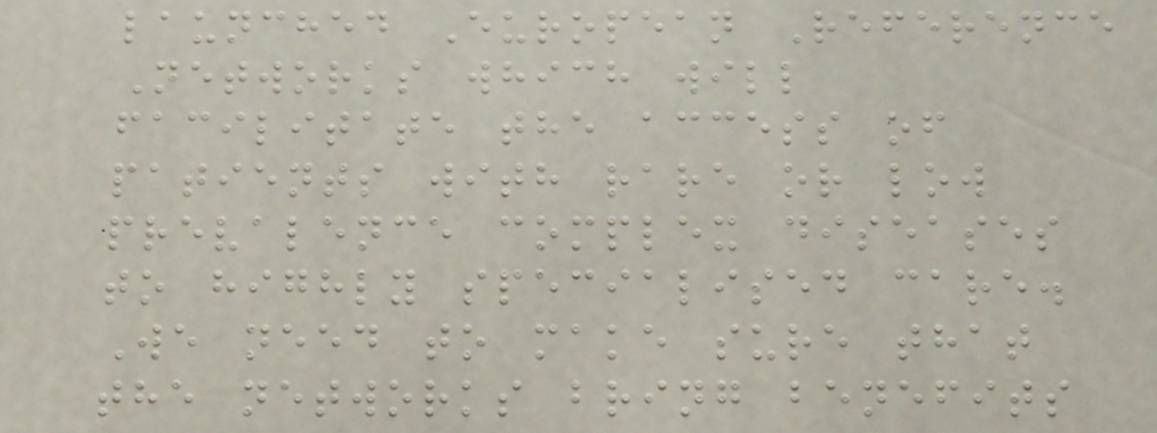launched European Reference
Networks which will
facilitate the access of
patients with rare or low
prevalence complex diseases
to highly specialised care.
We need to make sure that
the networks bring benefits
